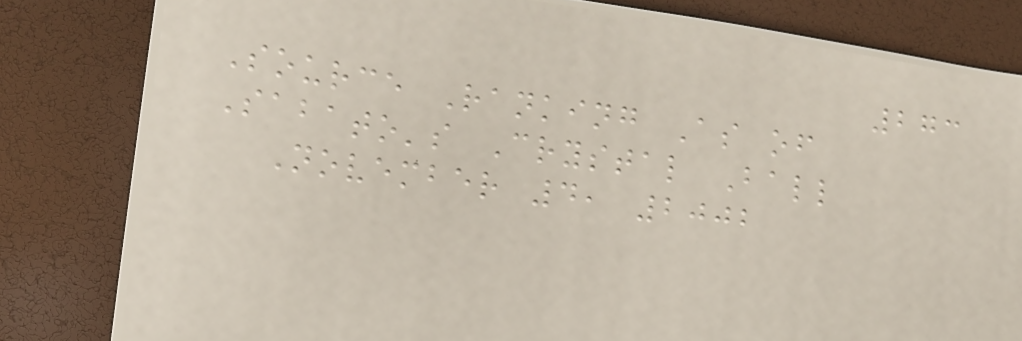273
Source Ranking As of
Sabato's Crystal Ball
November 4, 2002
